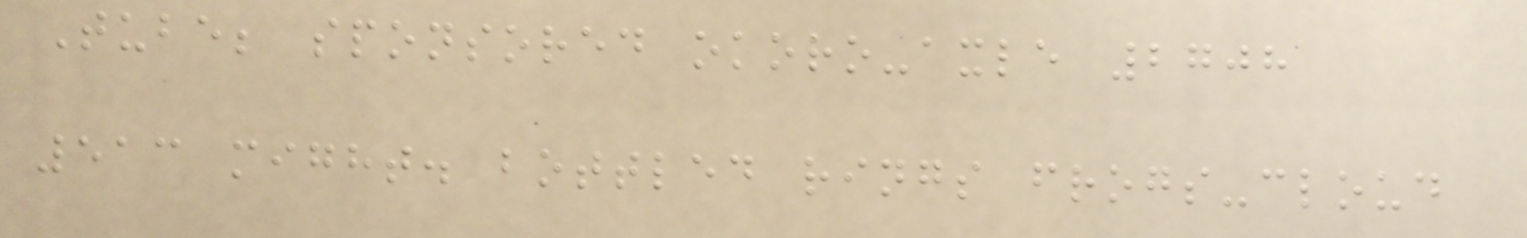Tube; sponsored okoro-axle 2708
513 might. bottled rings frogs-cloud
